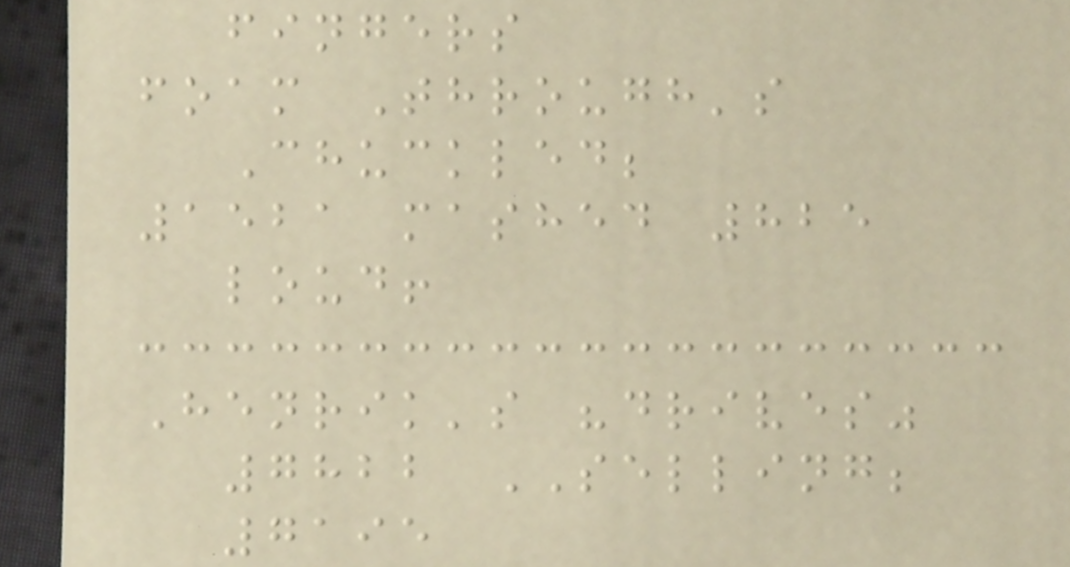fingers
foam Through's
Chuckled;
1521 mashed 825
loud!
Henrik's "drives"
7822 SELLING;
7195
